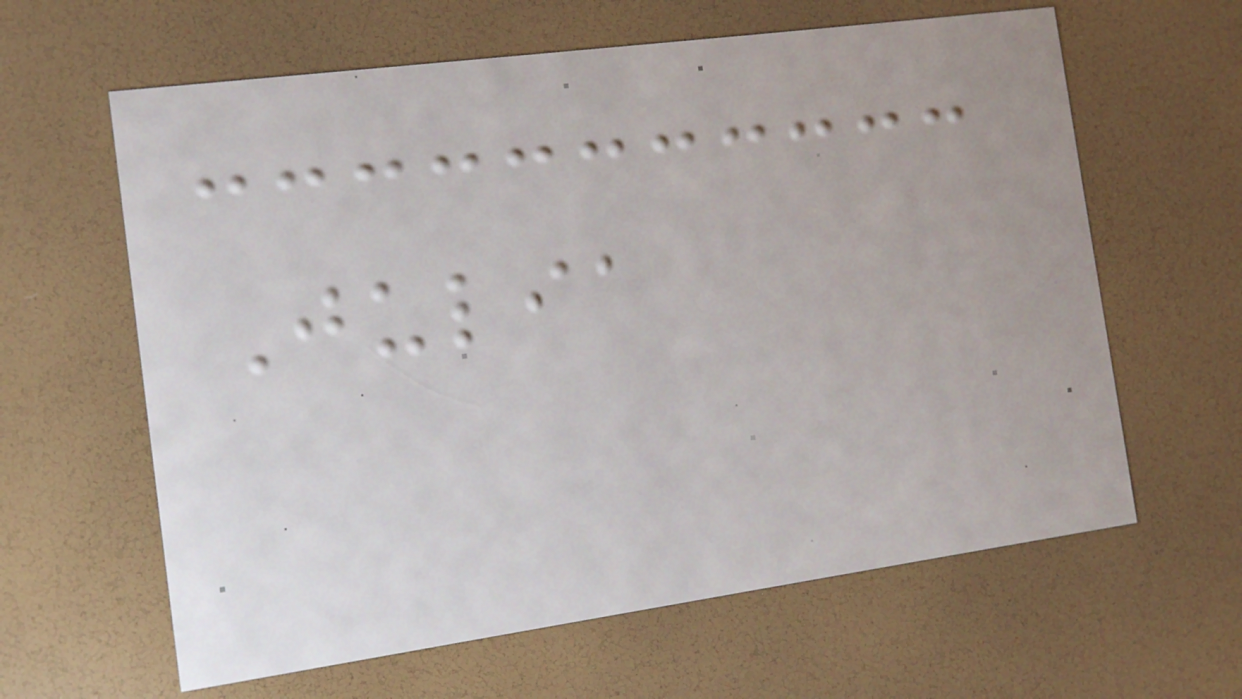Julia
